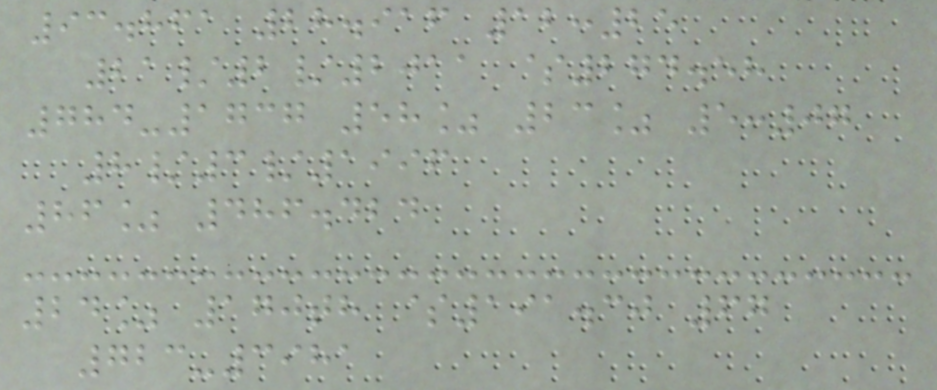93.861 28.916 12:25
21/2/2011 $274.58
784-1737 58% 23% 5:07
8/3/1996
86% 486.424
24% 170th $191.30 67
723-3981
